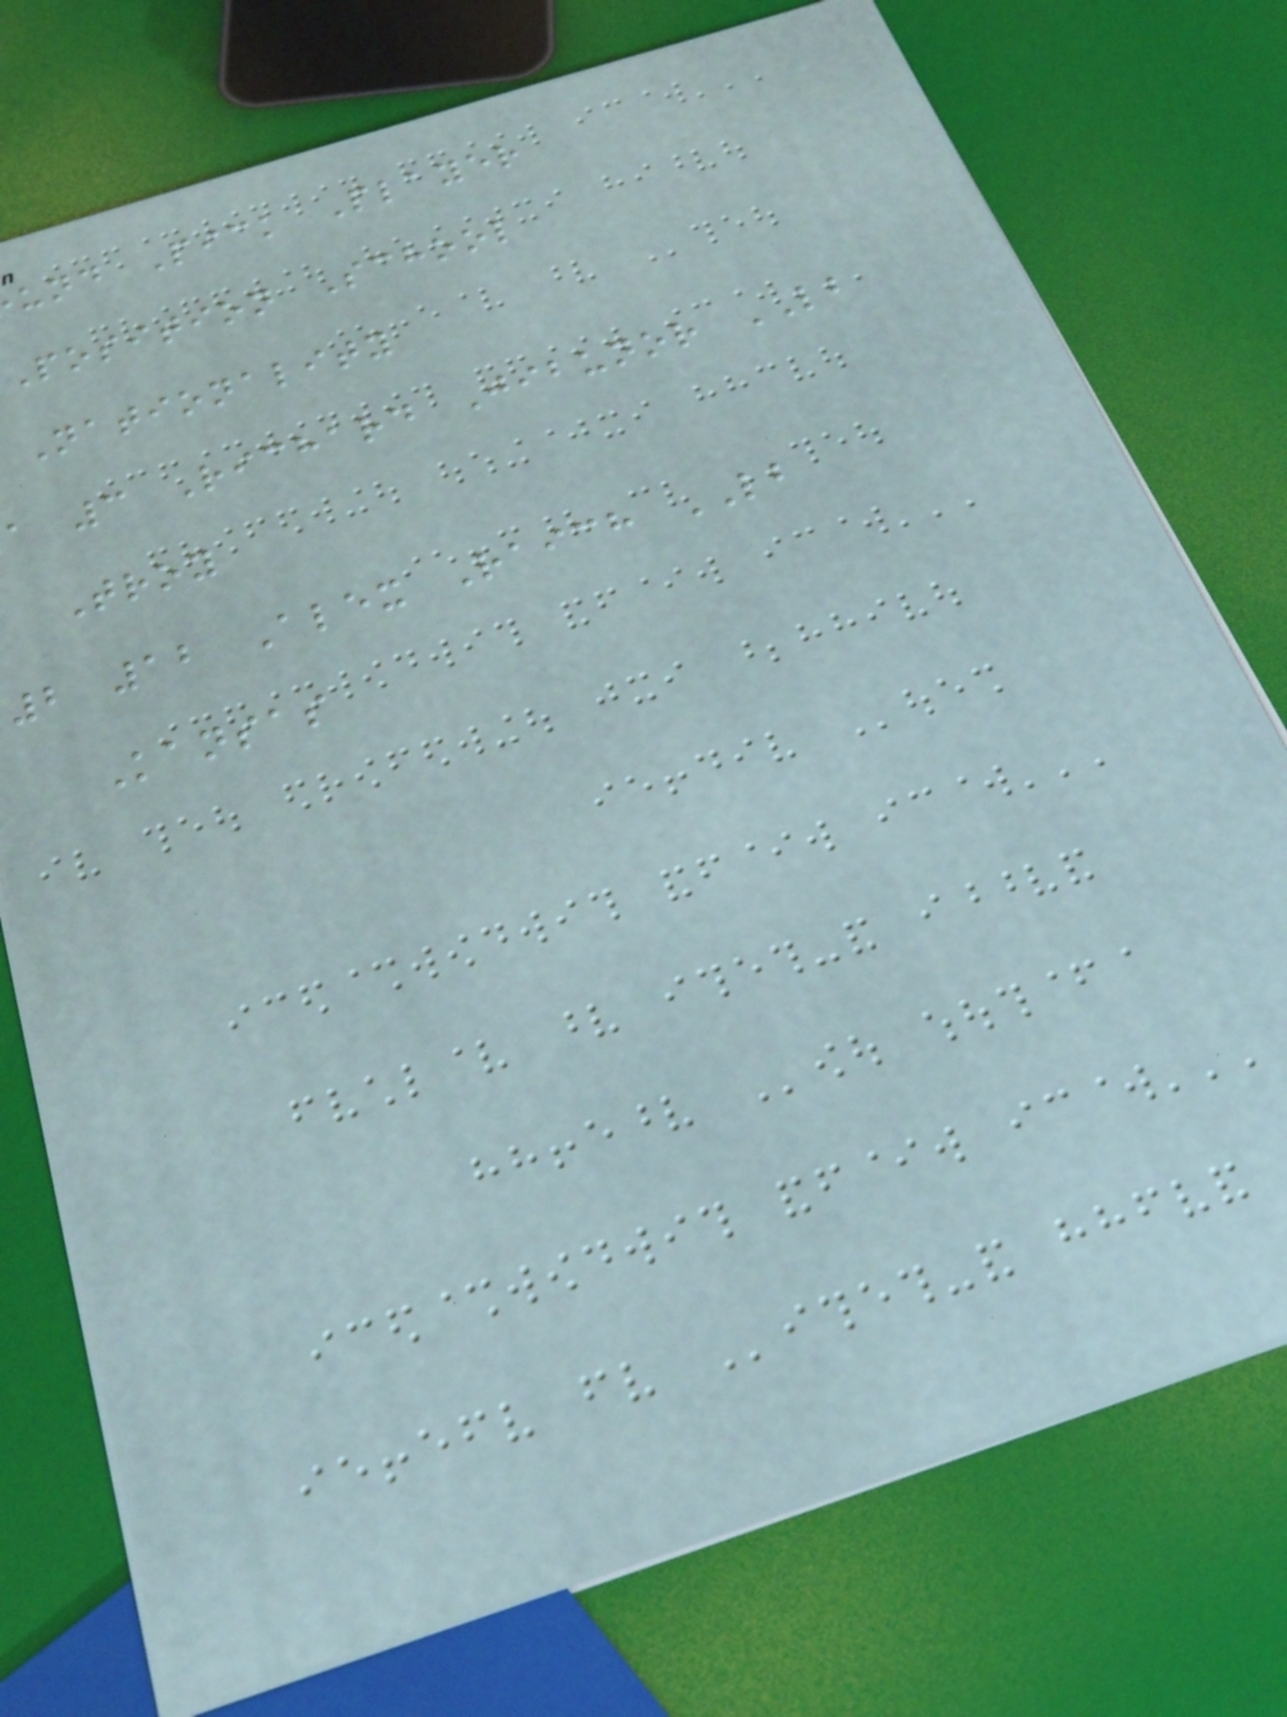und Pick Player
Position School
Nationality
a 3 Richard Jibunor LB
Troy
2 12 Alex Raich LB
Kansas
